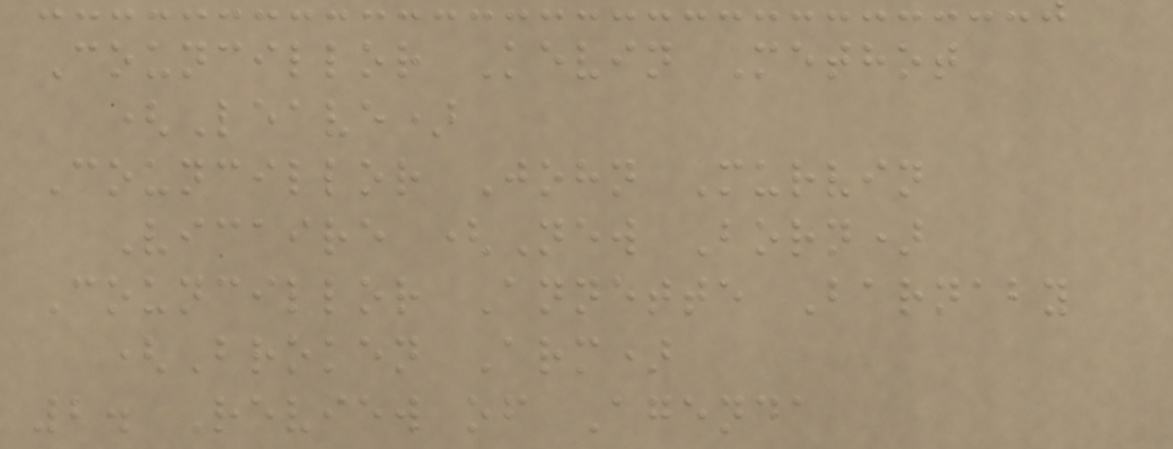Councillor Kevin Methot
(Leave)
Councillor John Murvin
Vicaire (New Born)
Councillor Annette Barnaby
(Broken Arm)
2. Review of Agenda
